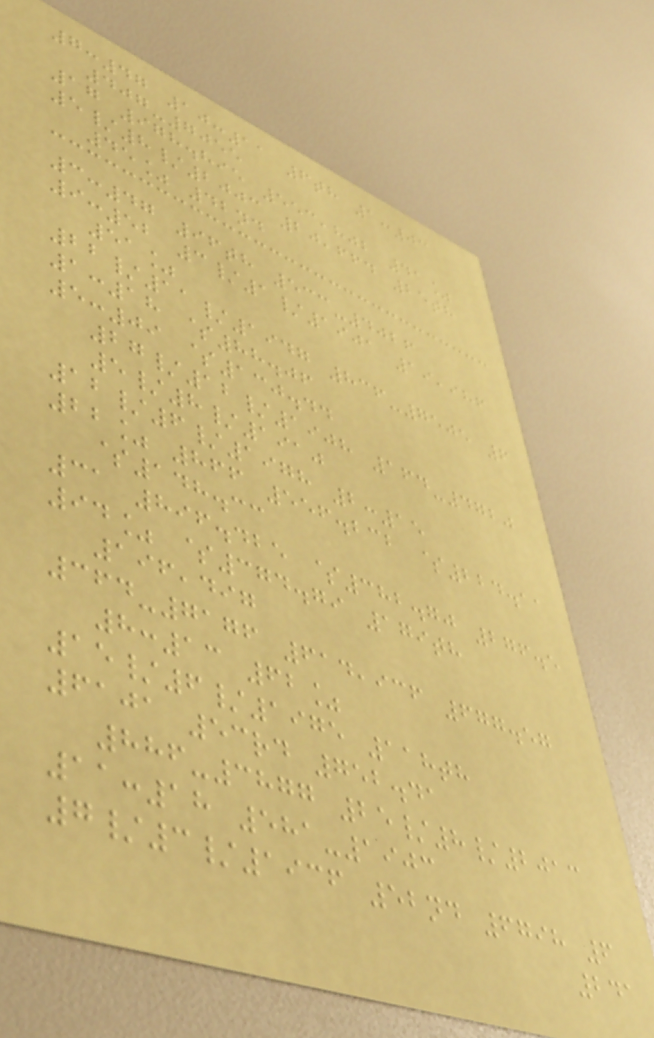7:47 10:11 6th 1:03
407-7055
17 978.895 553,802 41%
5/8/2003 20,664 25th
45% 42nd
3:47 96th 533-4026
9:52 3/1/1901 19,986
51%
22/11/1947 836-7505 6
1:18 $88.06
5:09 $130.44
27/12/1908 164-4720
5/8/1910
12/6/1978 2:15
22% 866 556.232 $224.11
$148.33
31 896.425 $382.70 276.5
94% $374.79 179th
196,497
364-7176 614,936 677.57
8:13 62%
15/6/1975 118th
6101 53rd 752.41
886-3877 25/8/2013
11:18 581-1903
7/3/1936 52nd 6798 6
241
